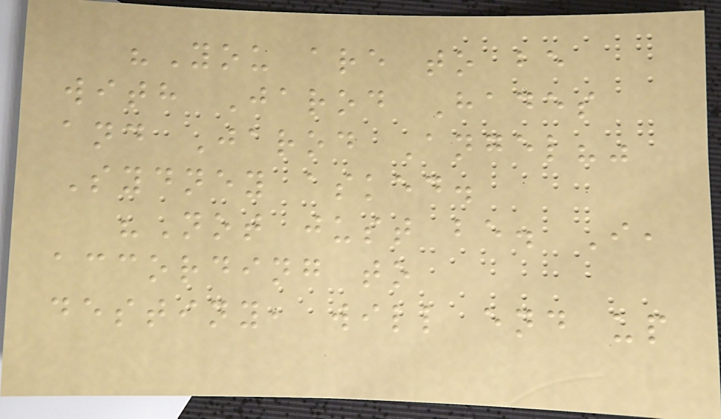"You are to be
with Jarod Hades
and Jarod Angel?"
Sydney asked.
"Not just be. I,
according to
destiny, will end up
